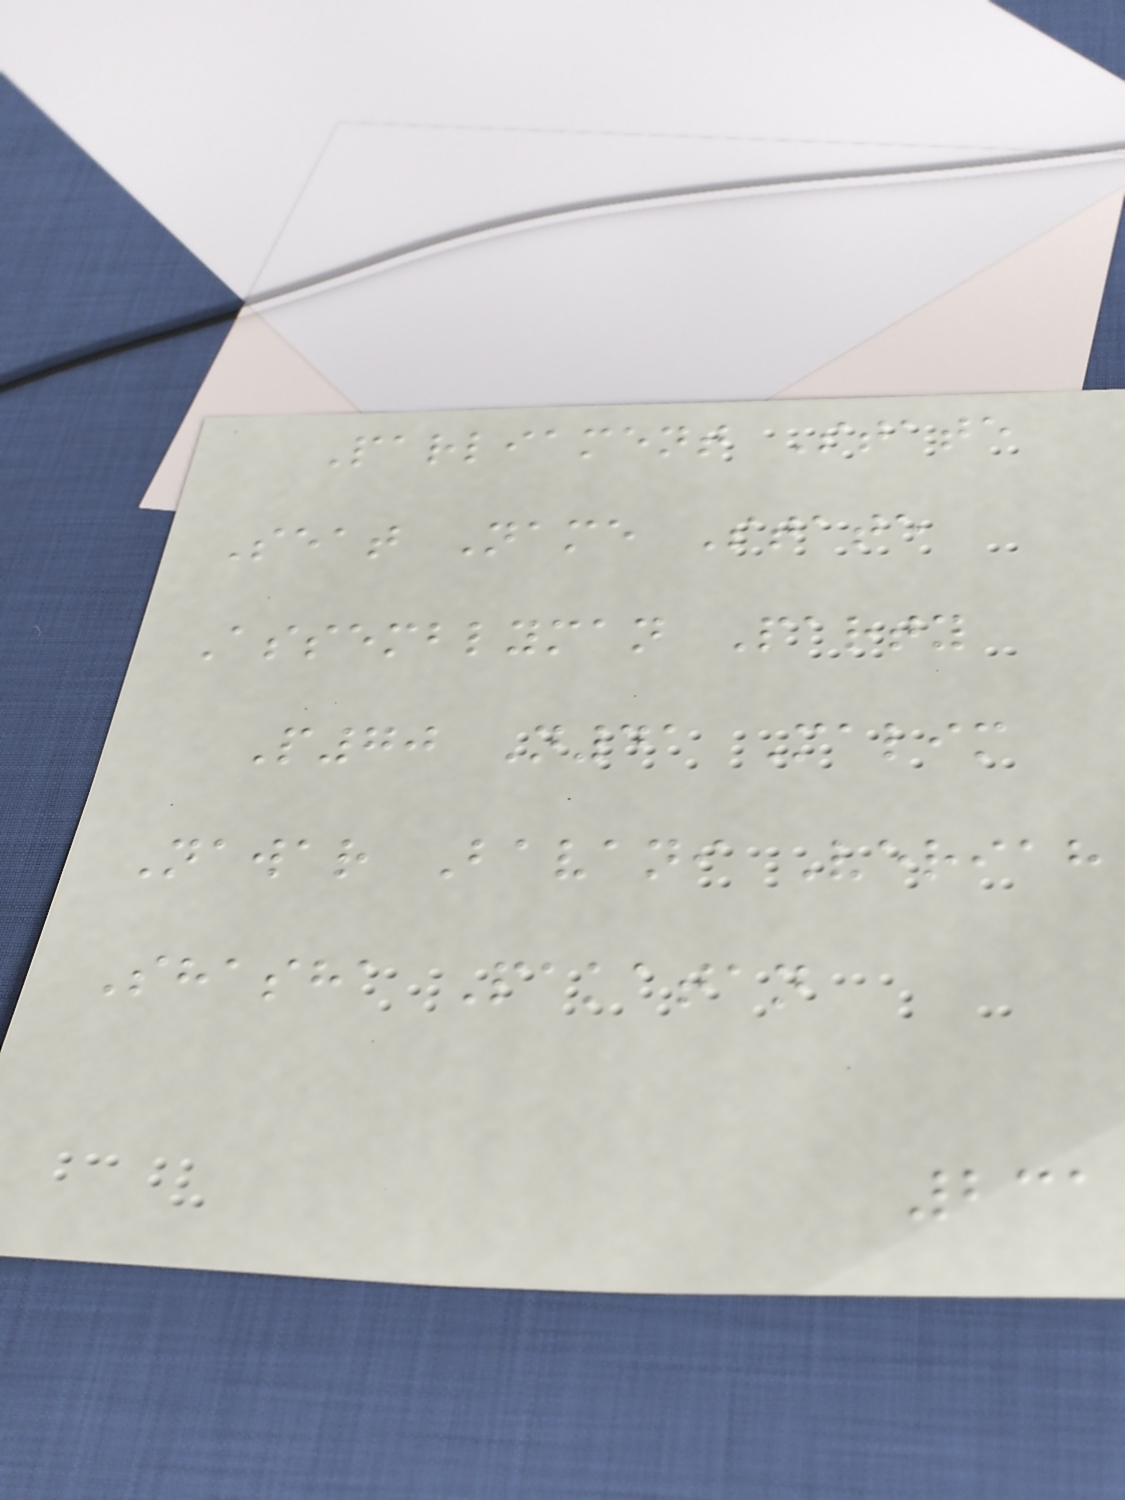Parliament State
Seat Name State
Assemblyman Party
P70 N41 Malim
Nawar Bavani Veriah
Shasha Pakatan
231
